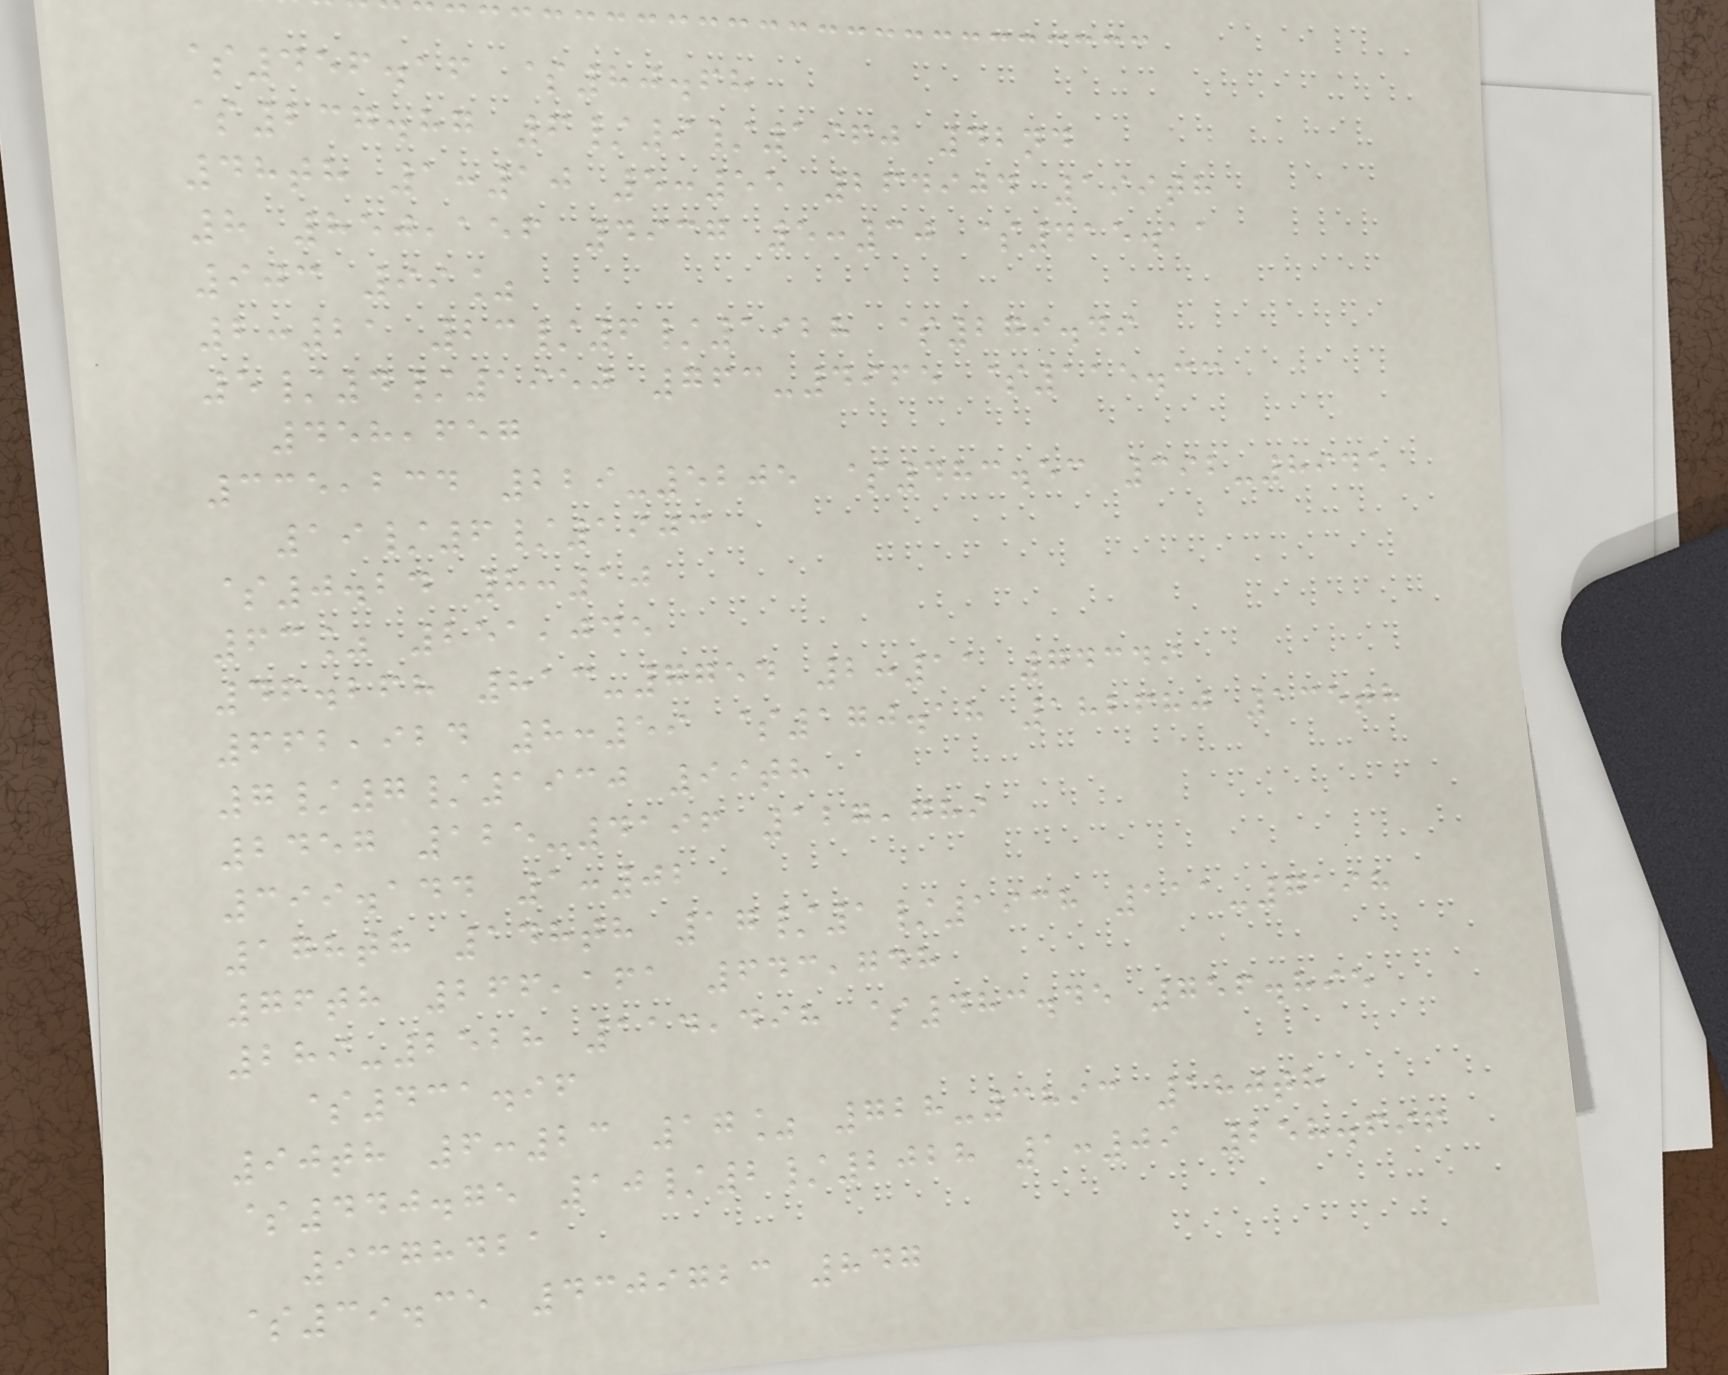$456.16 $80.68
$237.87 6/9/1960 42nd
48th 1:10 5:55 264904 199th
8 850,156 4937 5:30 $415.11
903 99%
2:21 23/6/1928 $279.49
5/4/1950 763-4965 $115.33
458,657
335,234 229-5205 $483.53 392-8945
19/6/1903
$0.24 8:10
63% 251,045
46.268 813-7754 2:11 74349
662,924 8:59 $170.18 182680 135th
7/7/1930 99th
2457 125-4196 127,789
399.144 1:02
178th 148th 17/1/1938 111-7198
76th 266,161 643,748
289-2528 114,498 $483.45 756.895
$431.96
90th 6:23 17% 728-3893 180th
$440.75 10/2/2028 1:09 258.696
9378421
$39.35 4309723 847
